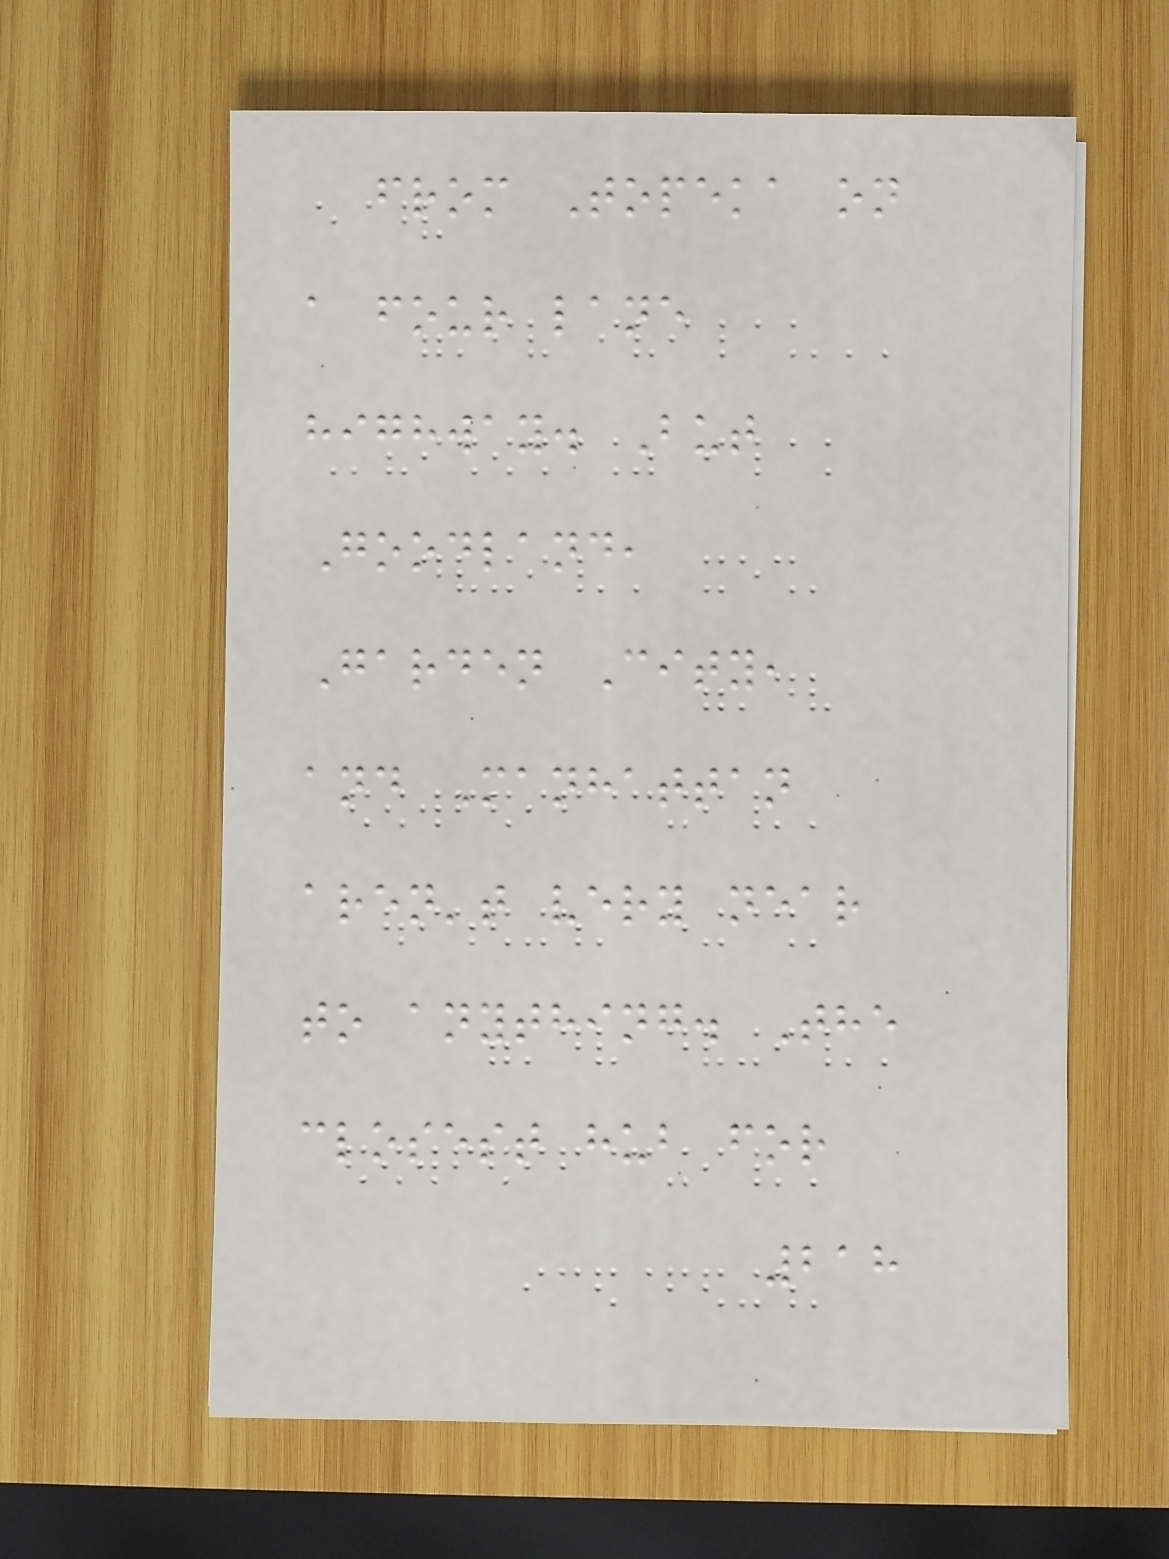from Topeka on
a four lane
highway. But
Goodland,
Garden City,
and Manhattan
aren't very near
to anything. The
closest hub for
218
